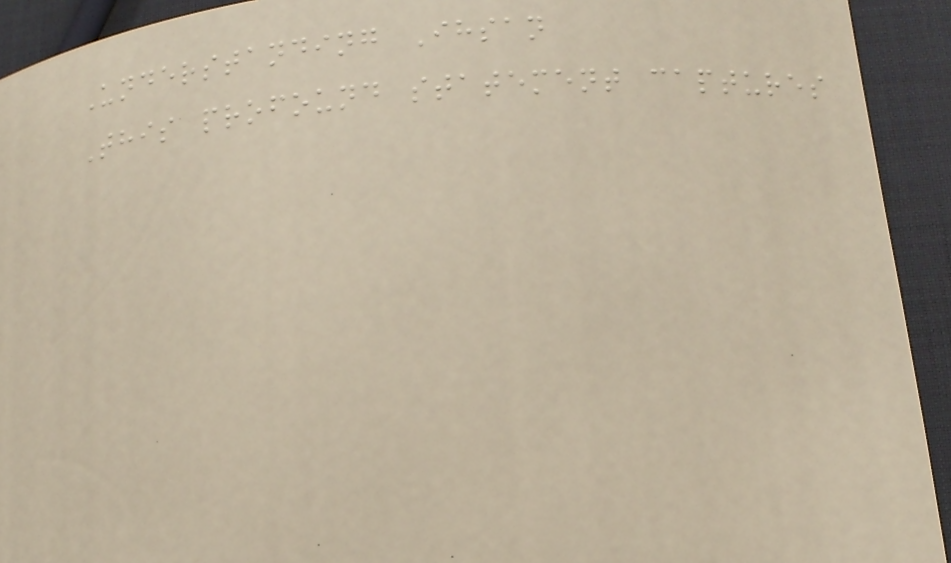Understanding Ihsan
This profound statement captures
